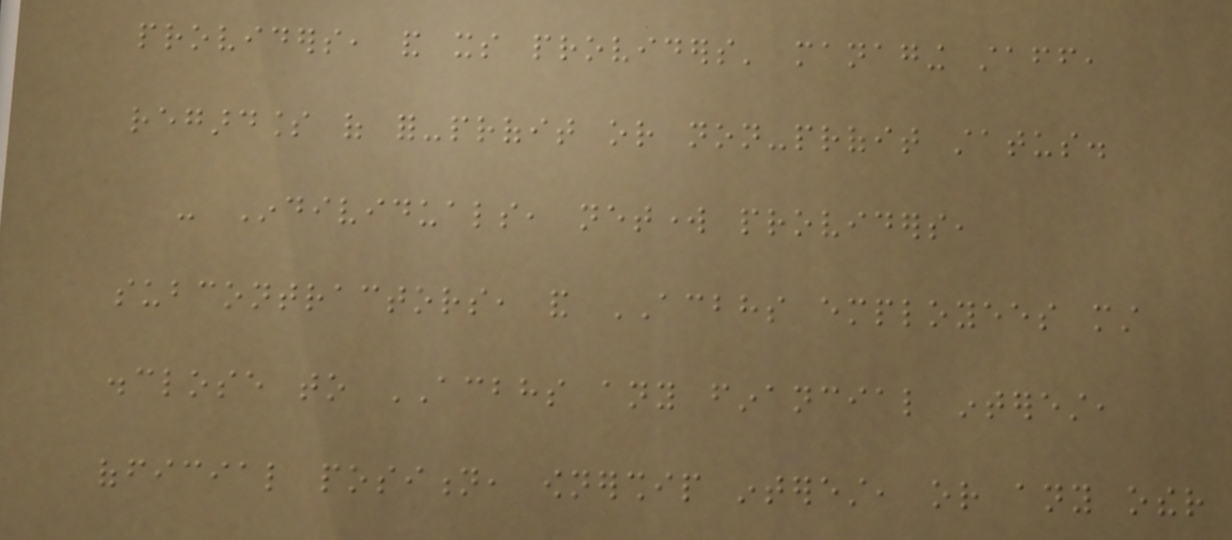providers, and its providers' managing staff,
regardless of for-profit or non-profit status.
- Individuals, network providers,
subcontractors, and ACBHS employees must
disclose to ACBHS any financial interest,
official position, ownership interest, or any other
